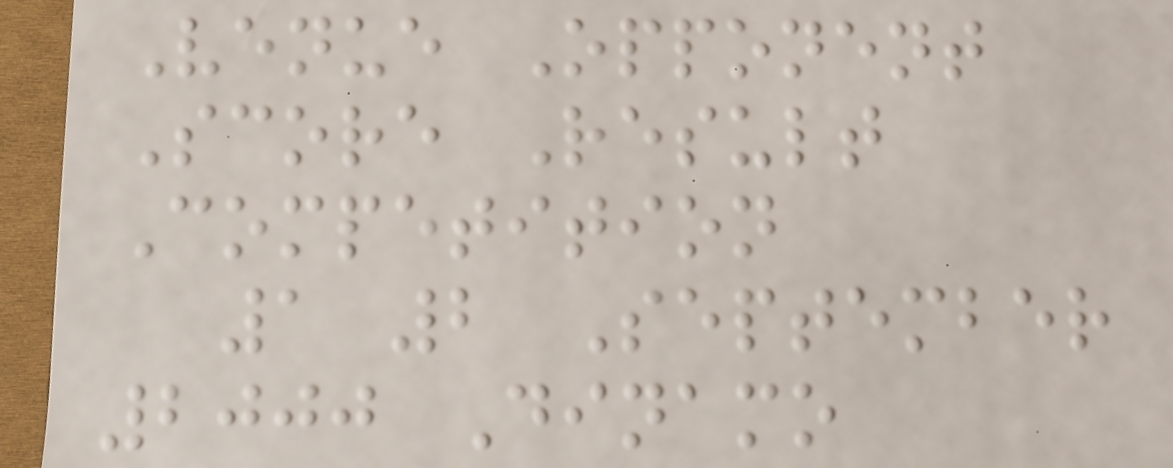Venue Opponent
Score Result
Competition
1 2 September
2000 Dinamo
